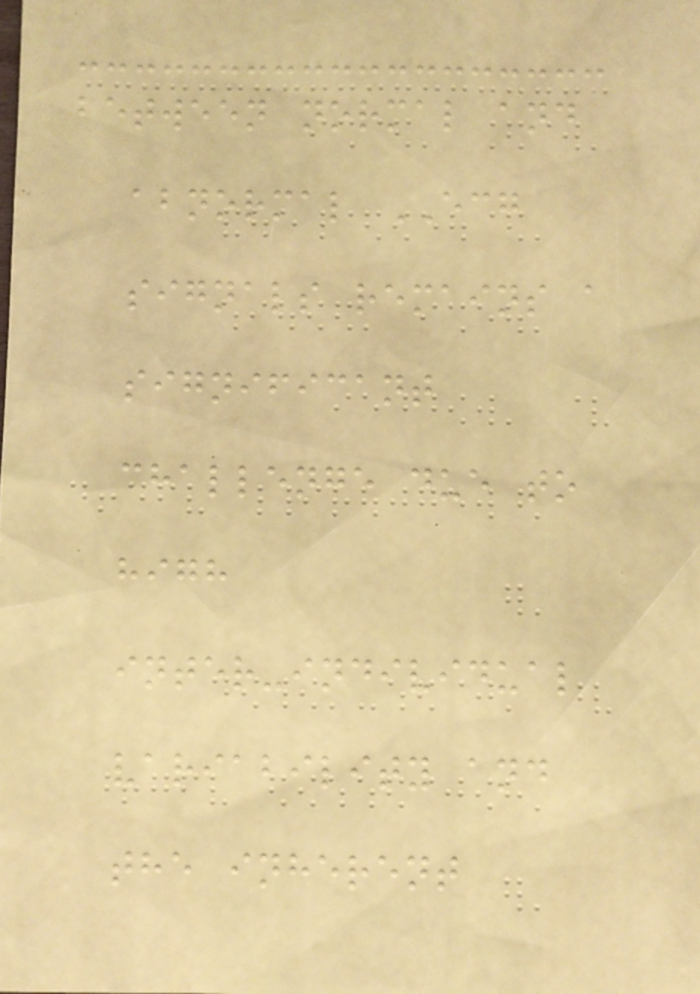between normal and
abnormal ECG
signals remains a
significant
challenge due to
high
inter-individual
variability and
the inherent
